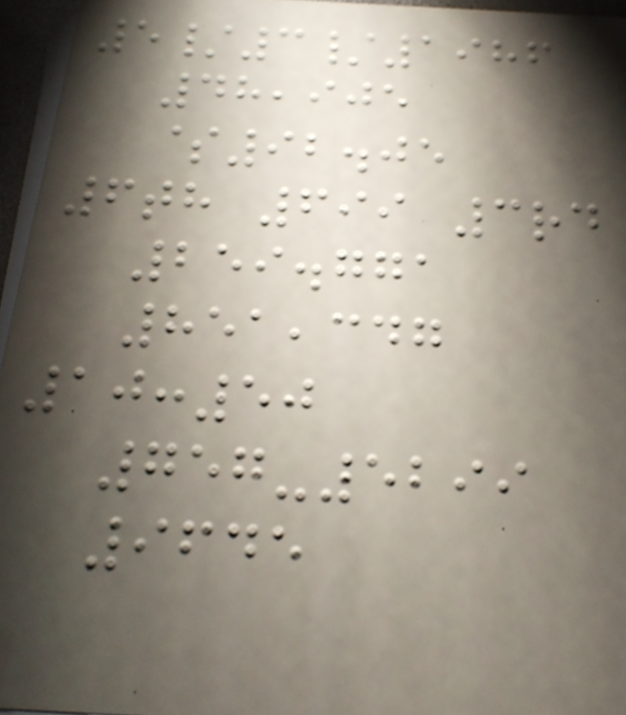5/3/1986
48,905
$92.05
6th 699 3rd
259.771
851,347
10:50
757-5299
9645
